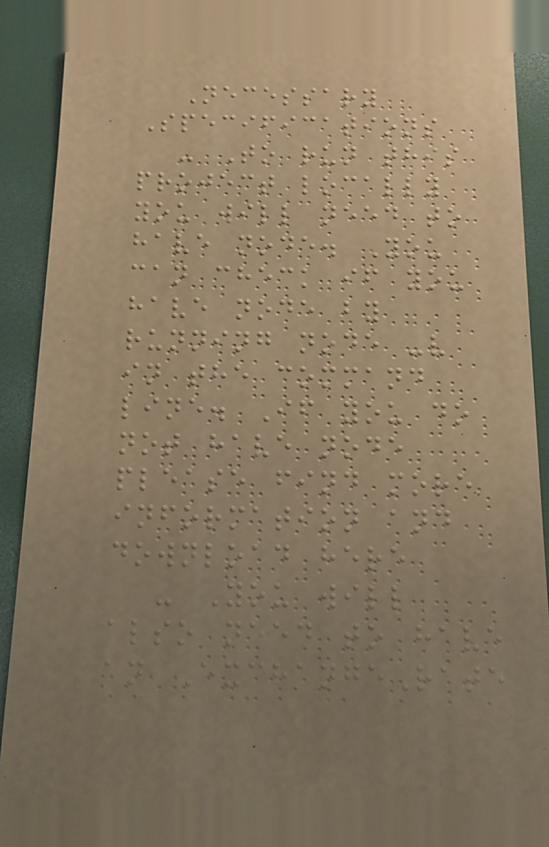Necessary
Specifications
- To run this
project locally
you will need to
have node. You
can check if you
have node by
running node -v
in the command
line. If you do
not have node
please find more
information and
download here
- You will
also need to have
an ExchangeRate
